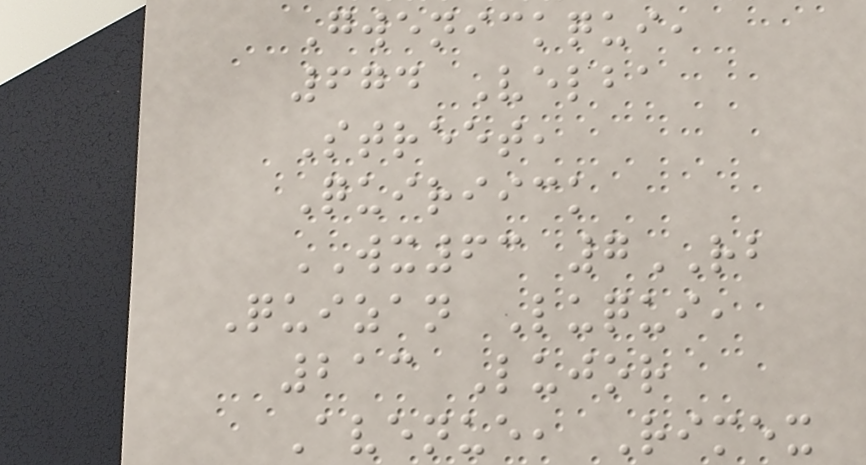Gwenickqui,
674 Velba
Street,
Quiriick
WX63 7RB
Quizan Luqui,
213 Lujor
Avenue, Rimex
